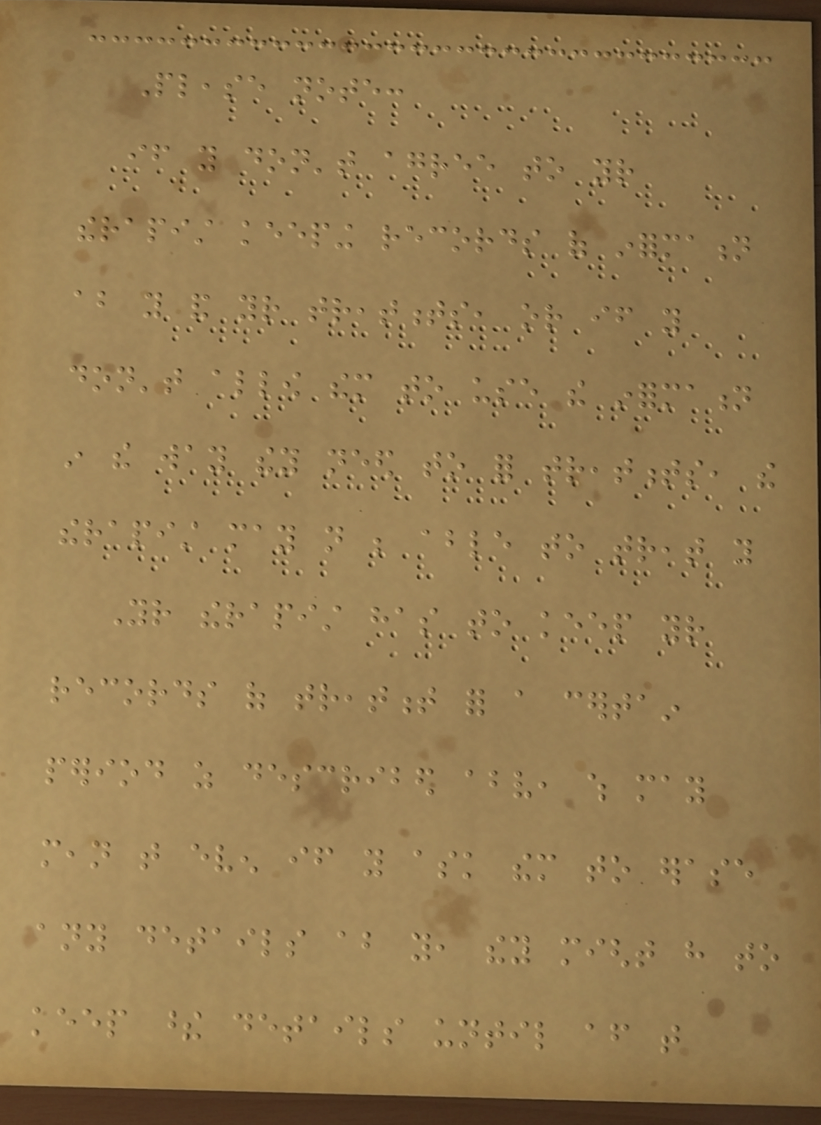Please note:
if you don't agree to your
therapist keeping records of information
about you and your treatments, or if you
don't allow them to use the information
in the way they need to for treatments, the
therapist may not be able to treat you
Your therapist has to keep your
records of treatment for a certain
period as described above, which may
mean that even if you ask them to erase
any details about you, they might have to
keep these details until after that
